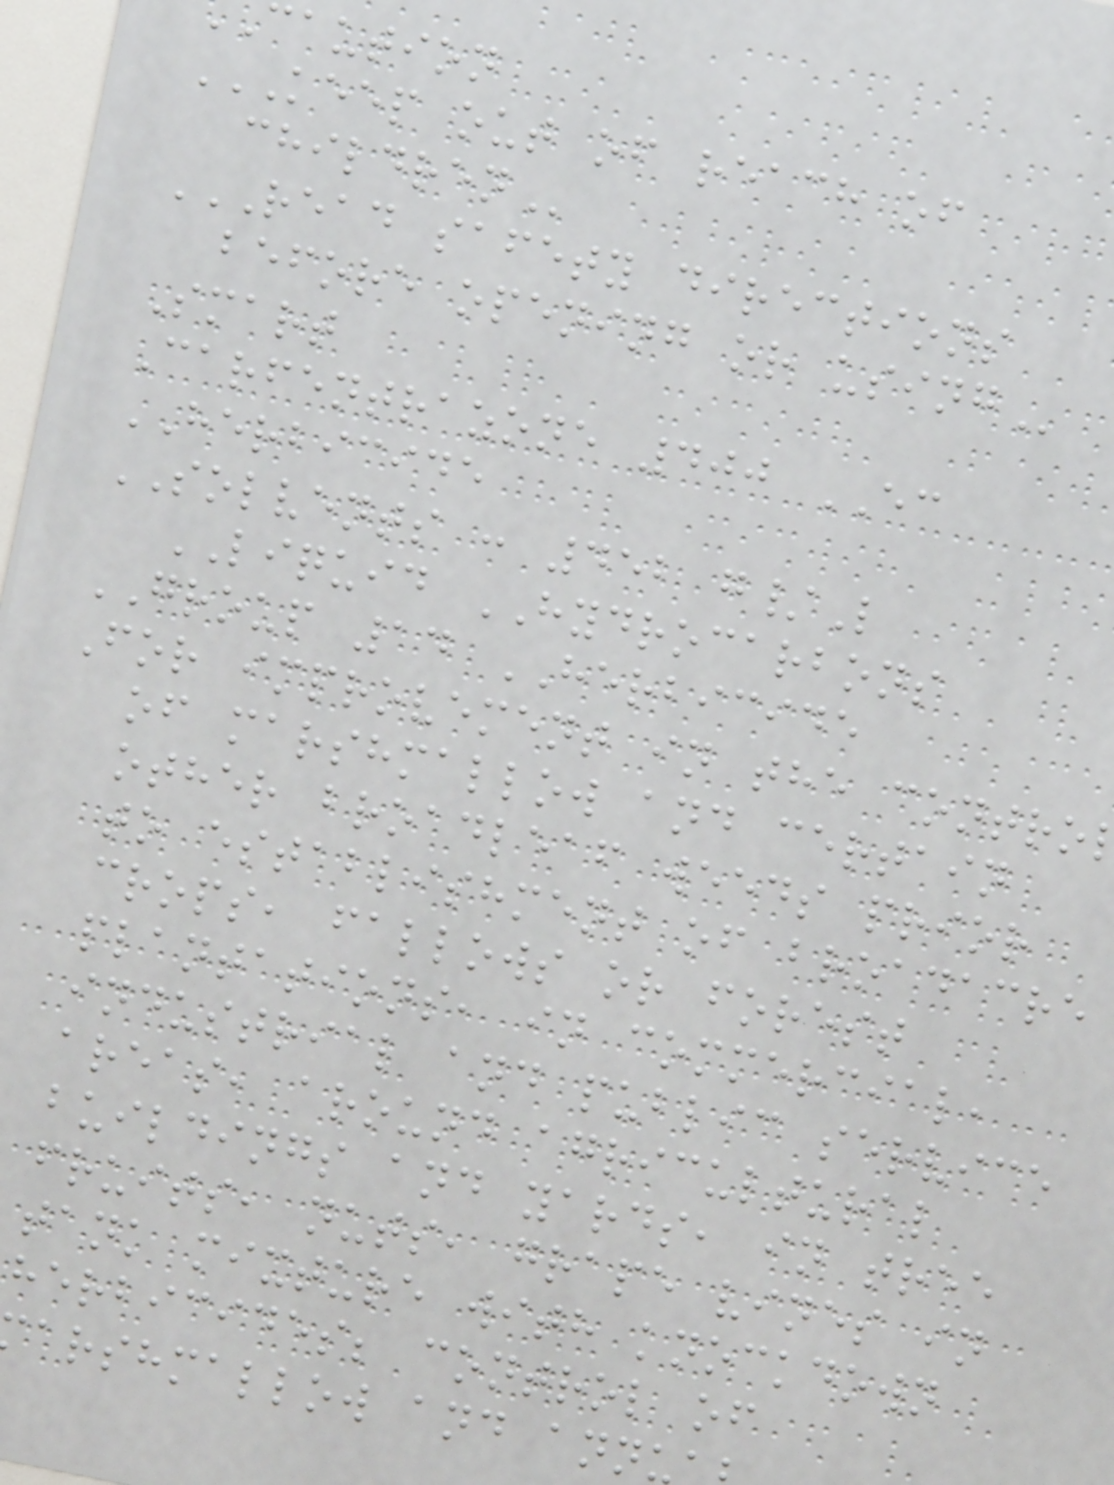caution
KEEP OUT OF REACH OF
READ SAFETY DIRECTIONS
before opening or
Smart
Carfentrazone 400 EC
HERBICIDE
SOLVENTS : 452 g/L
LIQUID HYDROCARBONS
GROUP 14 HERBICIDE
For improvement in the contro
of marshmallow and certain
other broadleaf weeds prior
to establishment of broadacre
crops, fallows or forest
plantations, in commercial,
industrial and public service
areas, around agricultural
buildings and yards, in tree
fruits, nuts, grape vines in
tank mixture with knockdown
herbicides; control of
arshmallow and ann
